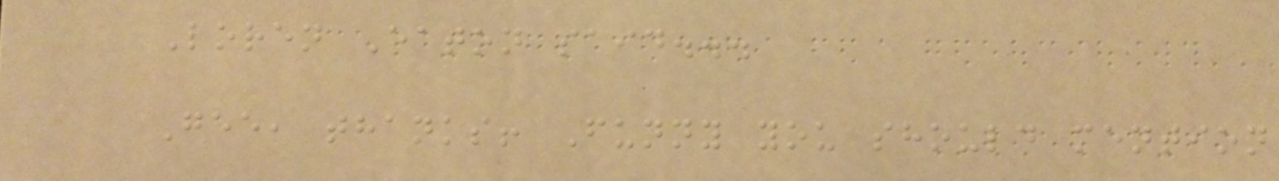Loren Eaton said...
Gee, thanks! Funny you should mention
